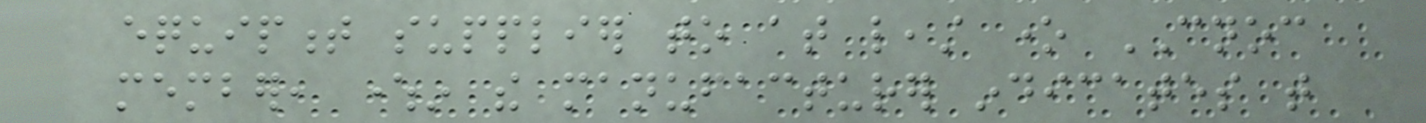equipment supplier to at least one CNOC
member, wherein the manufacturer indicates that
